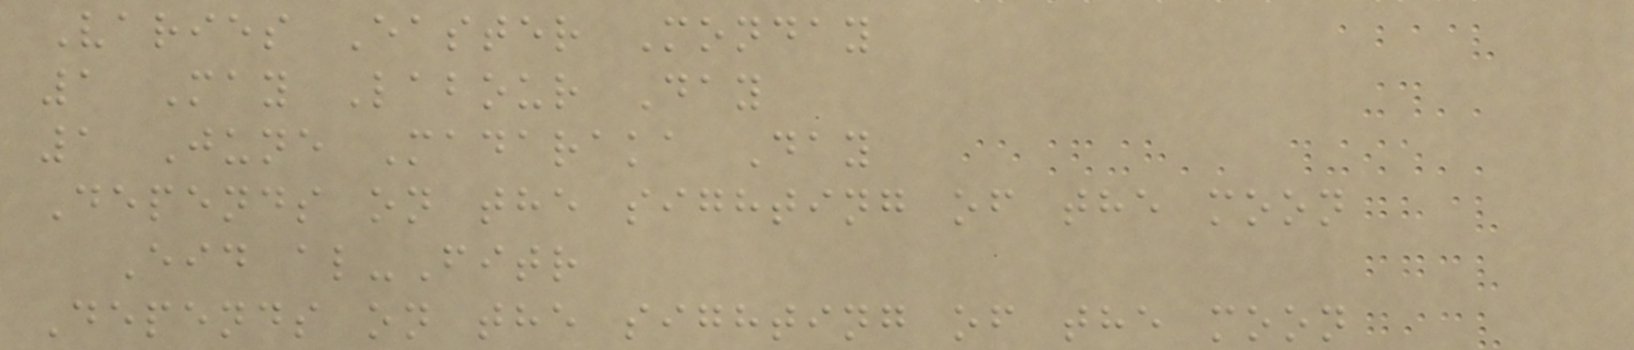Varies Easter Monday
1 May Labour Day
1 June Madaraka Day
Depends on the sighting of the moon
Eid al-Fitr
Depends on the sighting of the moon
